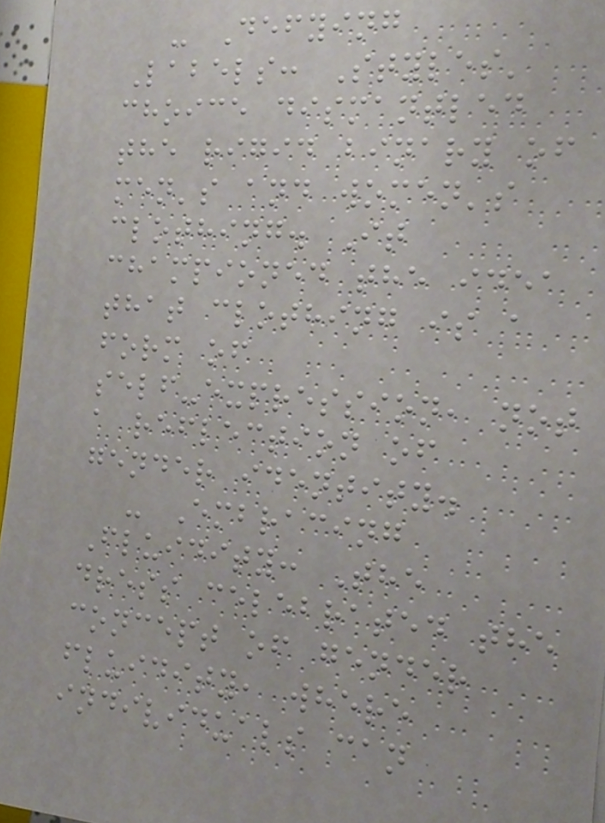- Defying
Labels: Styles'
choice dismantled
the rigid binary of
men's and women's
clothing. It
championed the idea
that clothing is a
form of
self-expression, not
a reflection of
gender identity.
- Embracing
Fluidity: The
dress celebrated the
concept of gender
fluidity, where
individuals can
